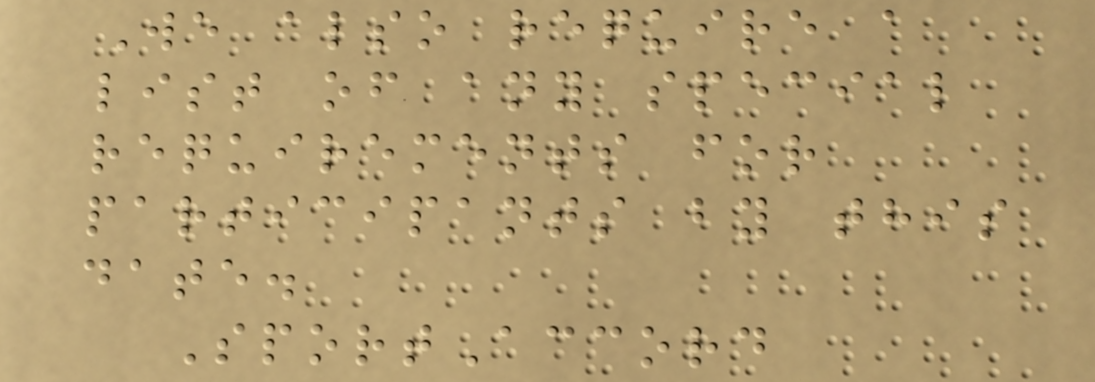We also require a
list of any special
requirements for
participants by this
date.
SportAccord
